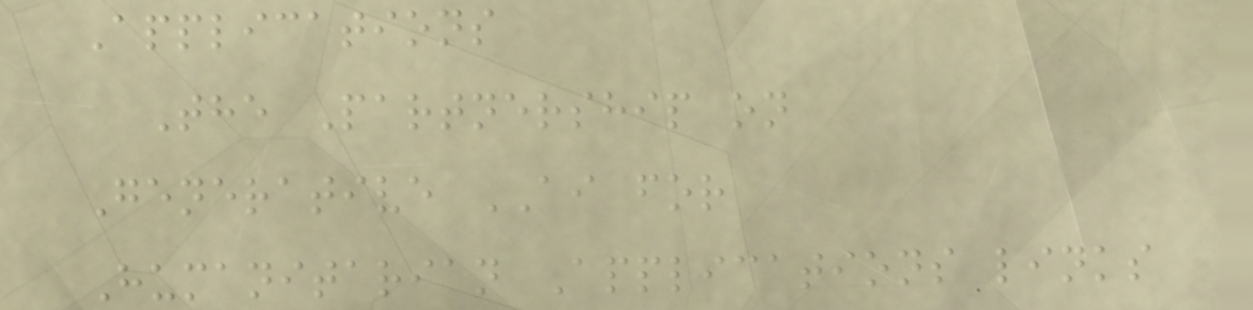Applications
The Partnership on
Generative AI for
Humanitarian Applications links
